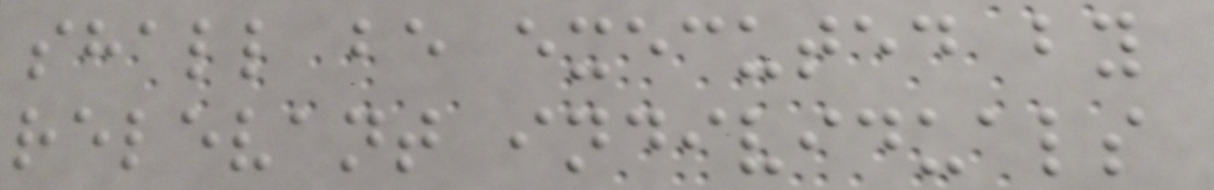shall be executed by
relevant individuals
